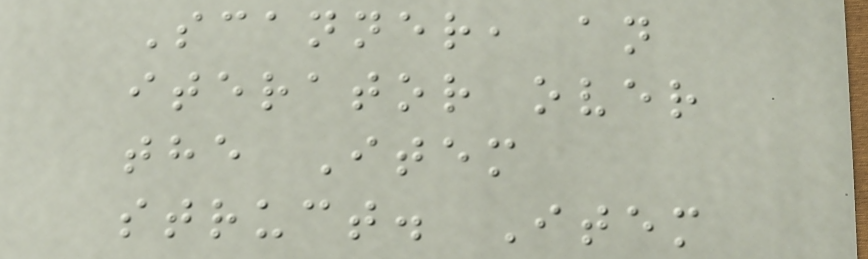Scanner, an
iterator over
the Item
struct. Item
